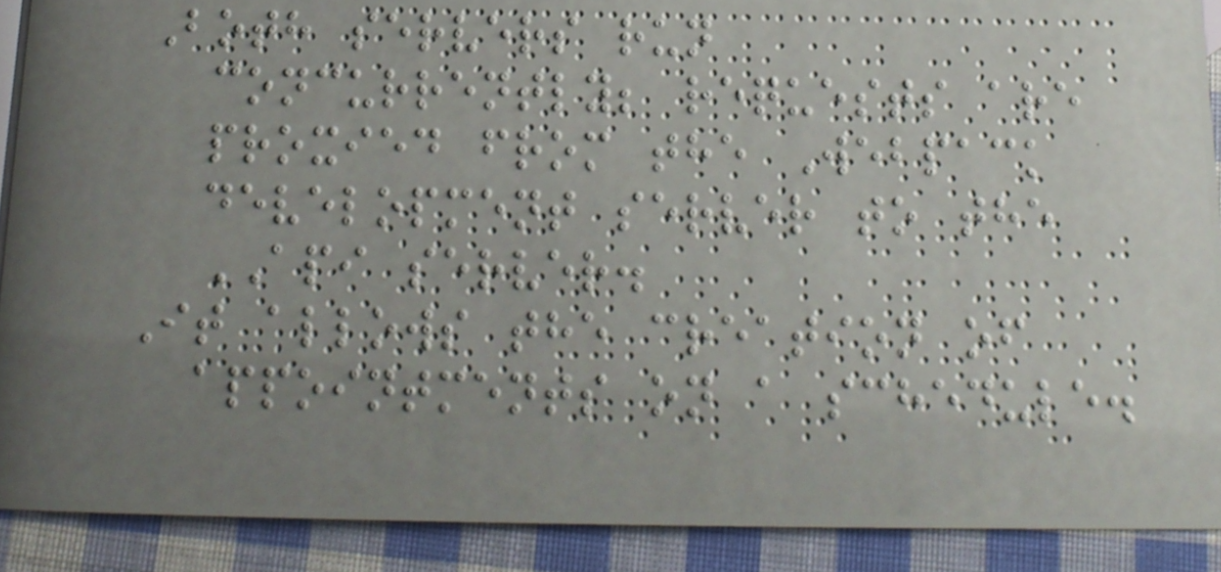Both servers run
concurrently; requests are
proxied from the Webpack
development server to the
API server.
It allows the creation of
appointments on a schedule.
